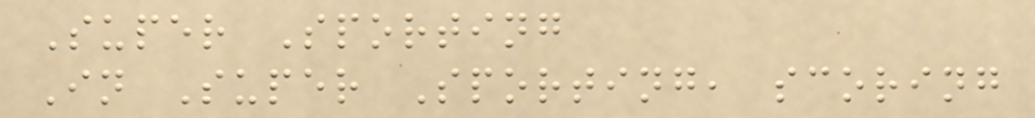Super Sporting
In Super Sporting, scoring
